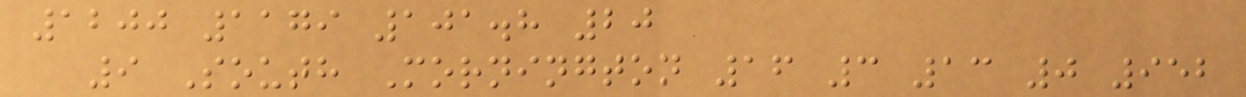1200 1179 101.8 20
9 South Mornington 16 3 13 0 952
